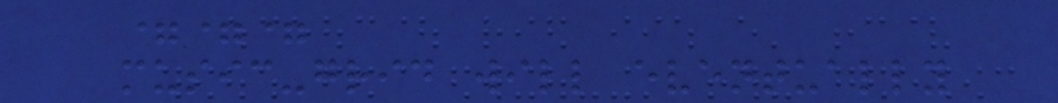===
music-grid will eventually
